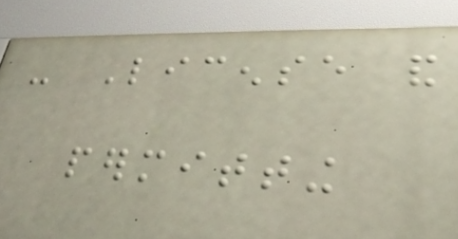- License and
permitting
